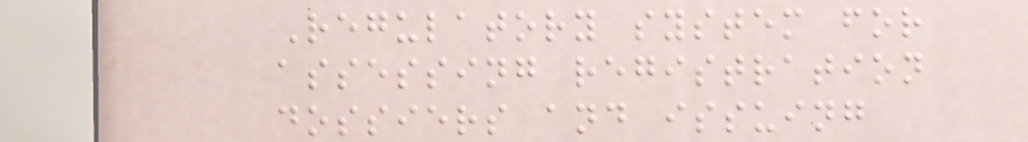Regulatory system for
assessing registration
dossiers and issuing
